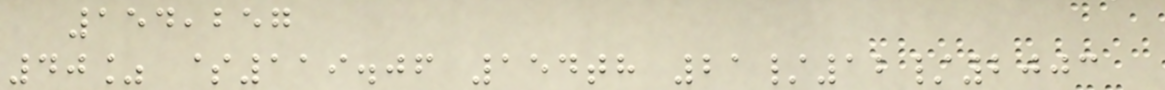154,257
40% $119.06 154th 21/12/2003
